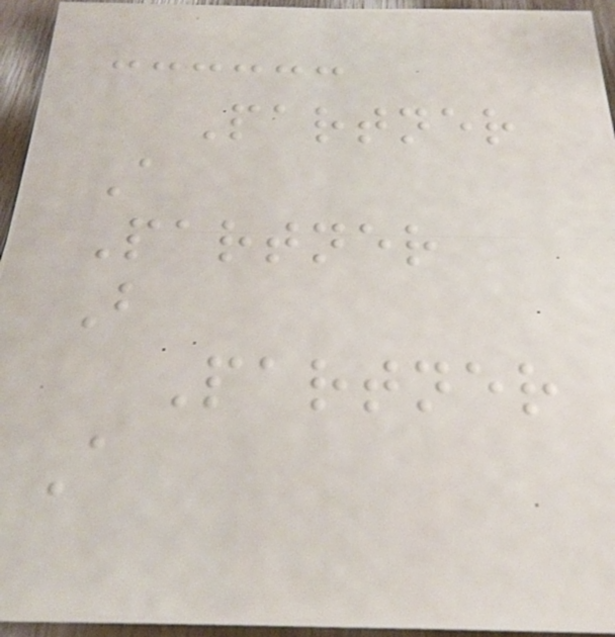Partner
A
Partner
B
Partner
A
